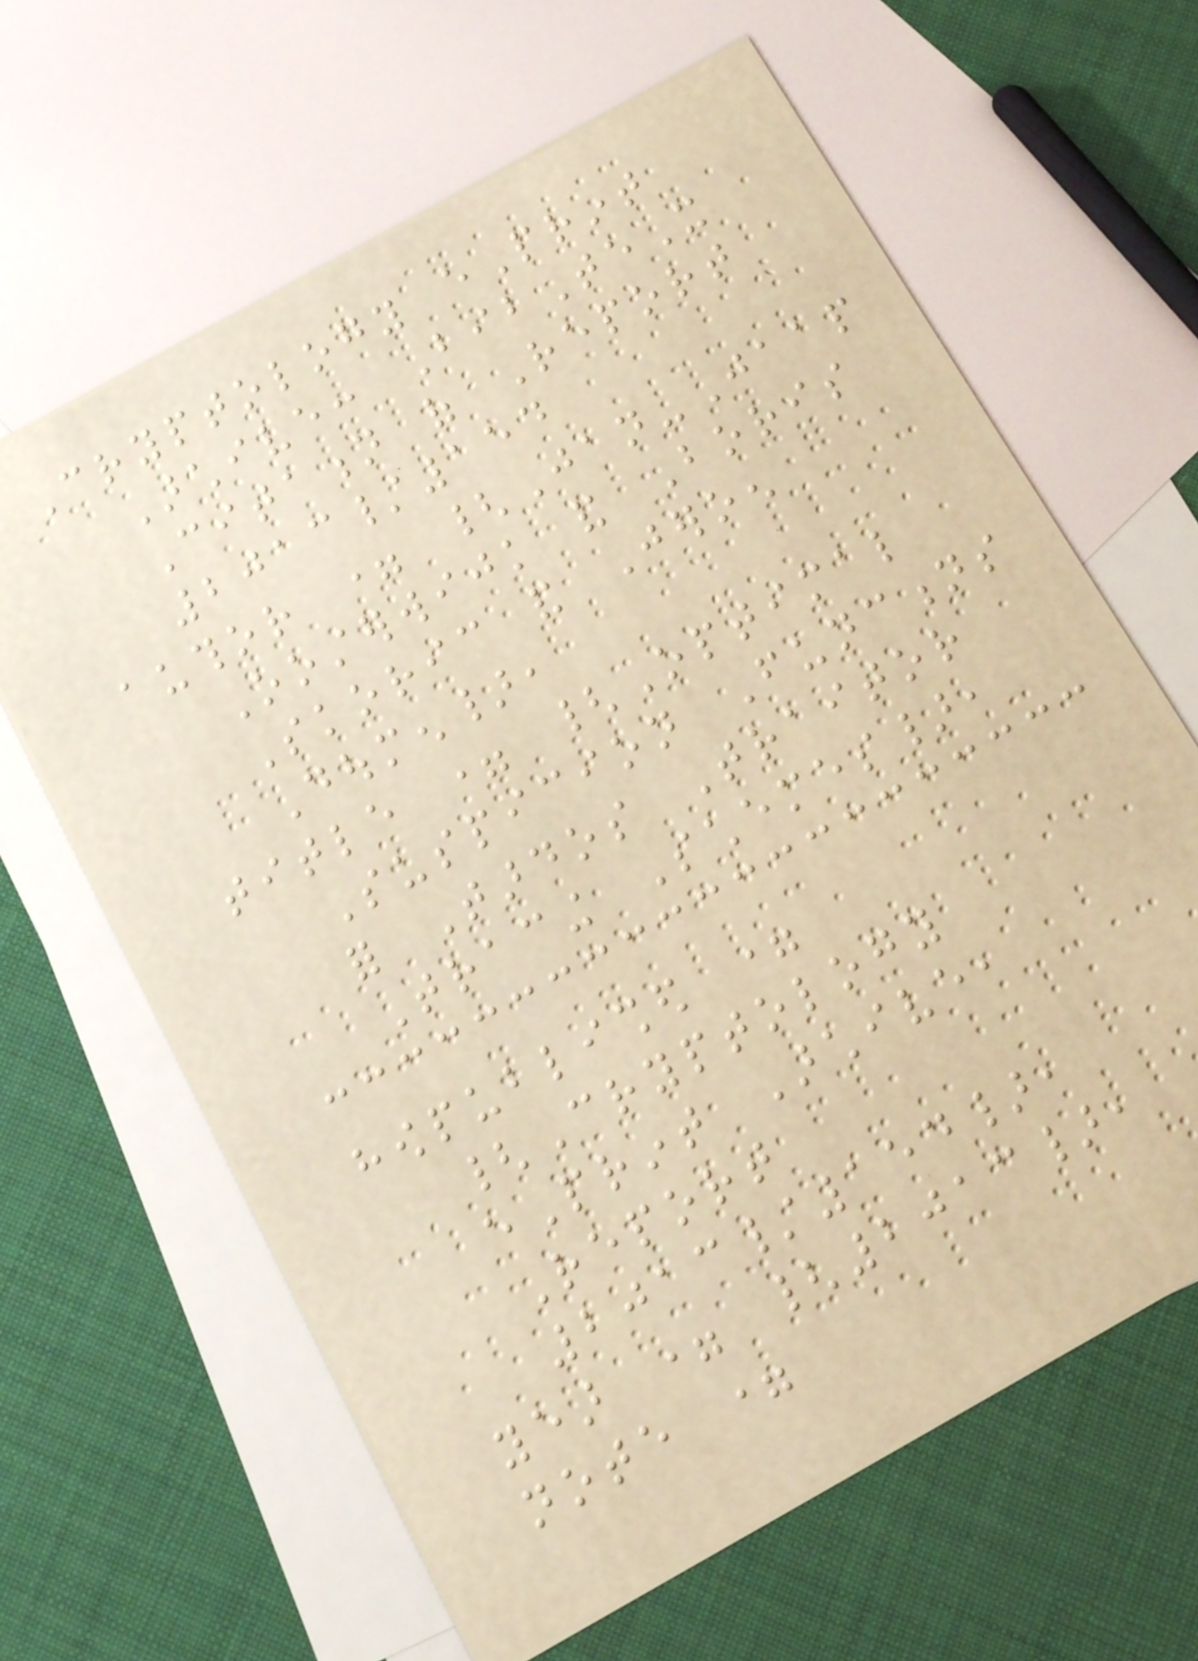Cryptology ePrint
Archive: BibTeX
Citation of Report
2013/154
author = {Jan-Jaap
Oosterwijk and Boris
Skoric and Jeroen
Doumen},
title = {Optimal
Suspicion Functions
for Tardos Traitor
Tracing Schemes},
howpublished =
{Cryptology
ePrint Archive,
Report
2013/154},
year = {2013},
note =
